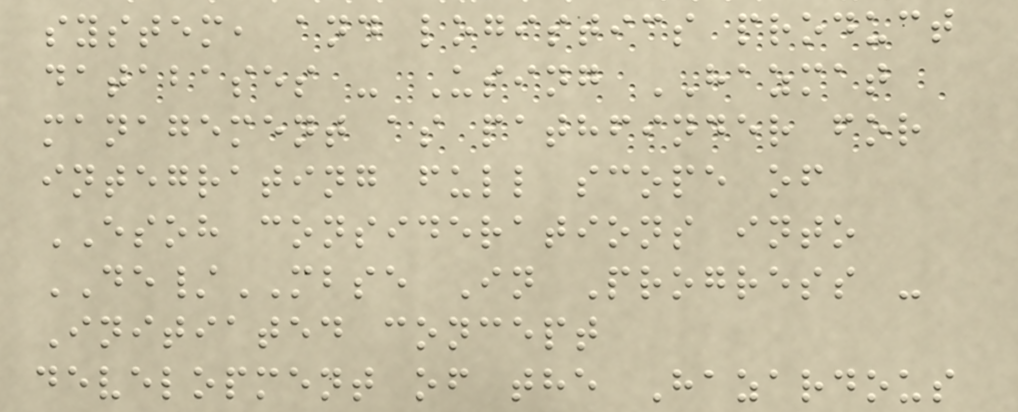system, and logistics product
databases - Using HAZMAT
management as pathfinder for
integrating full scope of
ESOH considerations into
DE/MBSE In Progress -
Initiated concept
development of the Hazardous
